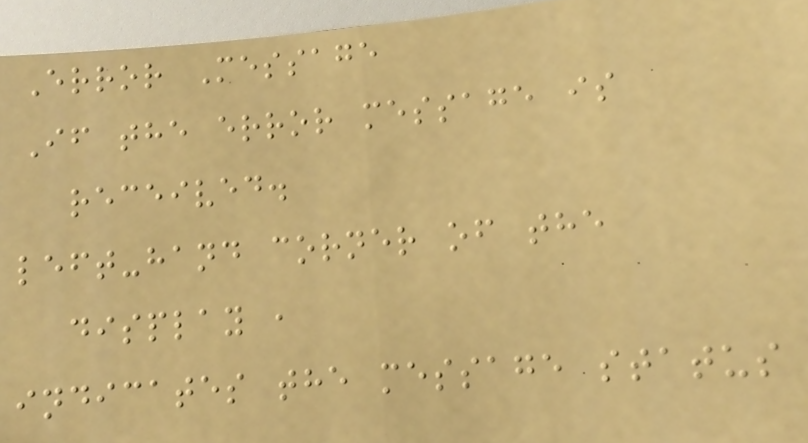Error Message
If the error message is
received.
left-hand corner of the
display ,
indicates the message status
